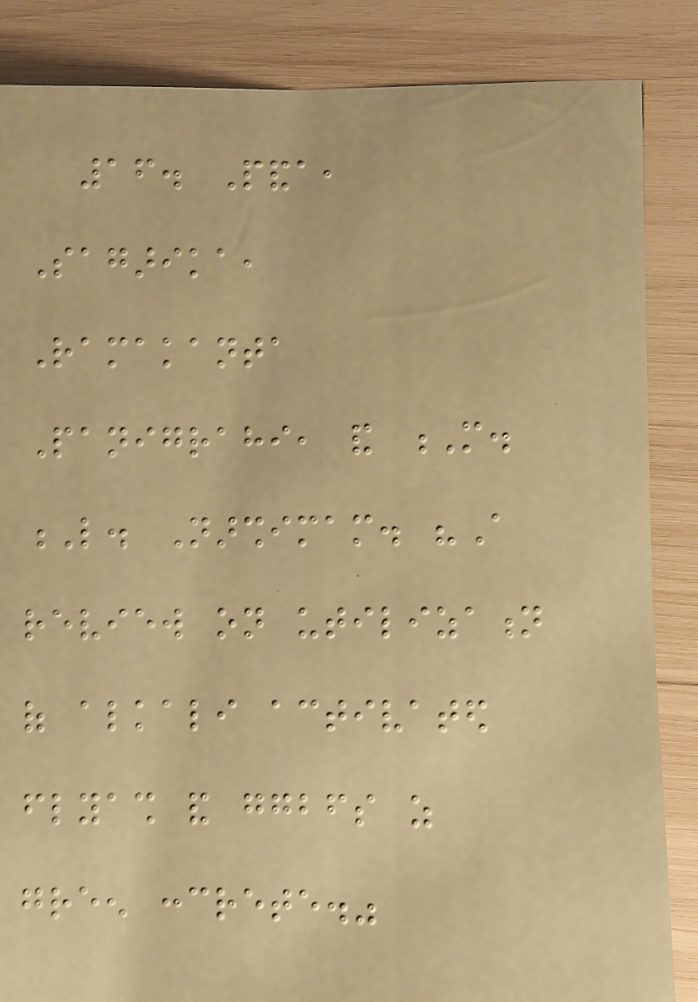16. Panda,
Sagarika,
Ramakanta
Panigrahi, and M.
L. Narshimam. "A
review on utilization
of alkali activated
flyash and ggbfs as
green concrete."
